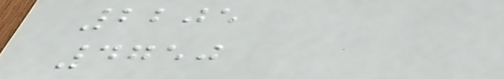2205
4750
